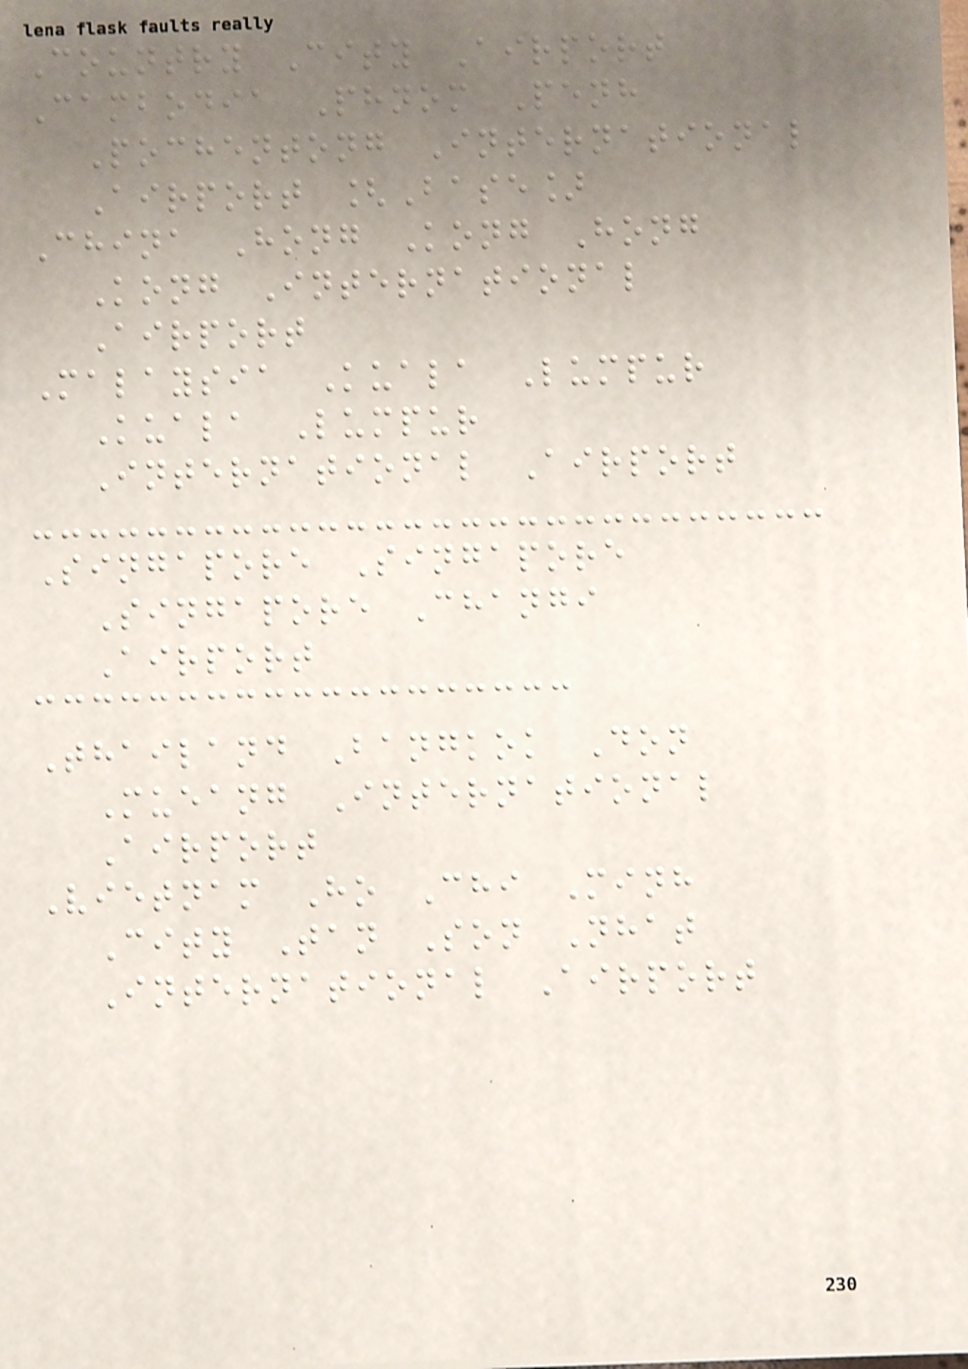Country City Airport
Cambodia Phnom Penh
Pochentong International
Airport [Base]
China Hong Kong Hong
Kong International
Airport
Malaysia Kuala Lumpur
Kuala Lumpur
International Airport
Singapore Singapore
Singapore Changi
Airport
Thailand Bangkok Don
Mueang International
Airport
Vietnam Ho Chi Minh
City Tan Son Nhat
International Airport
